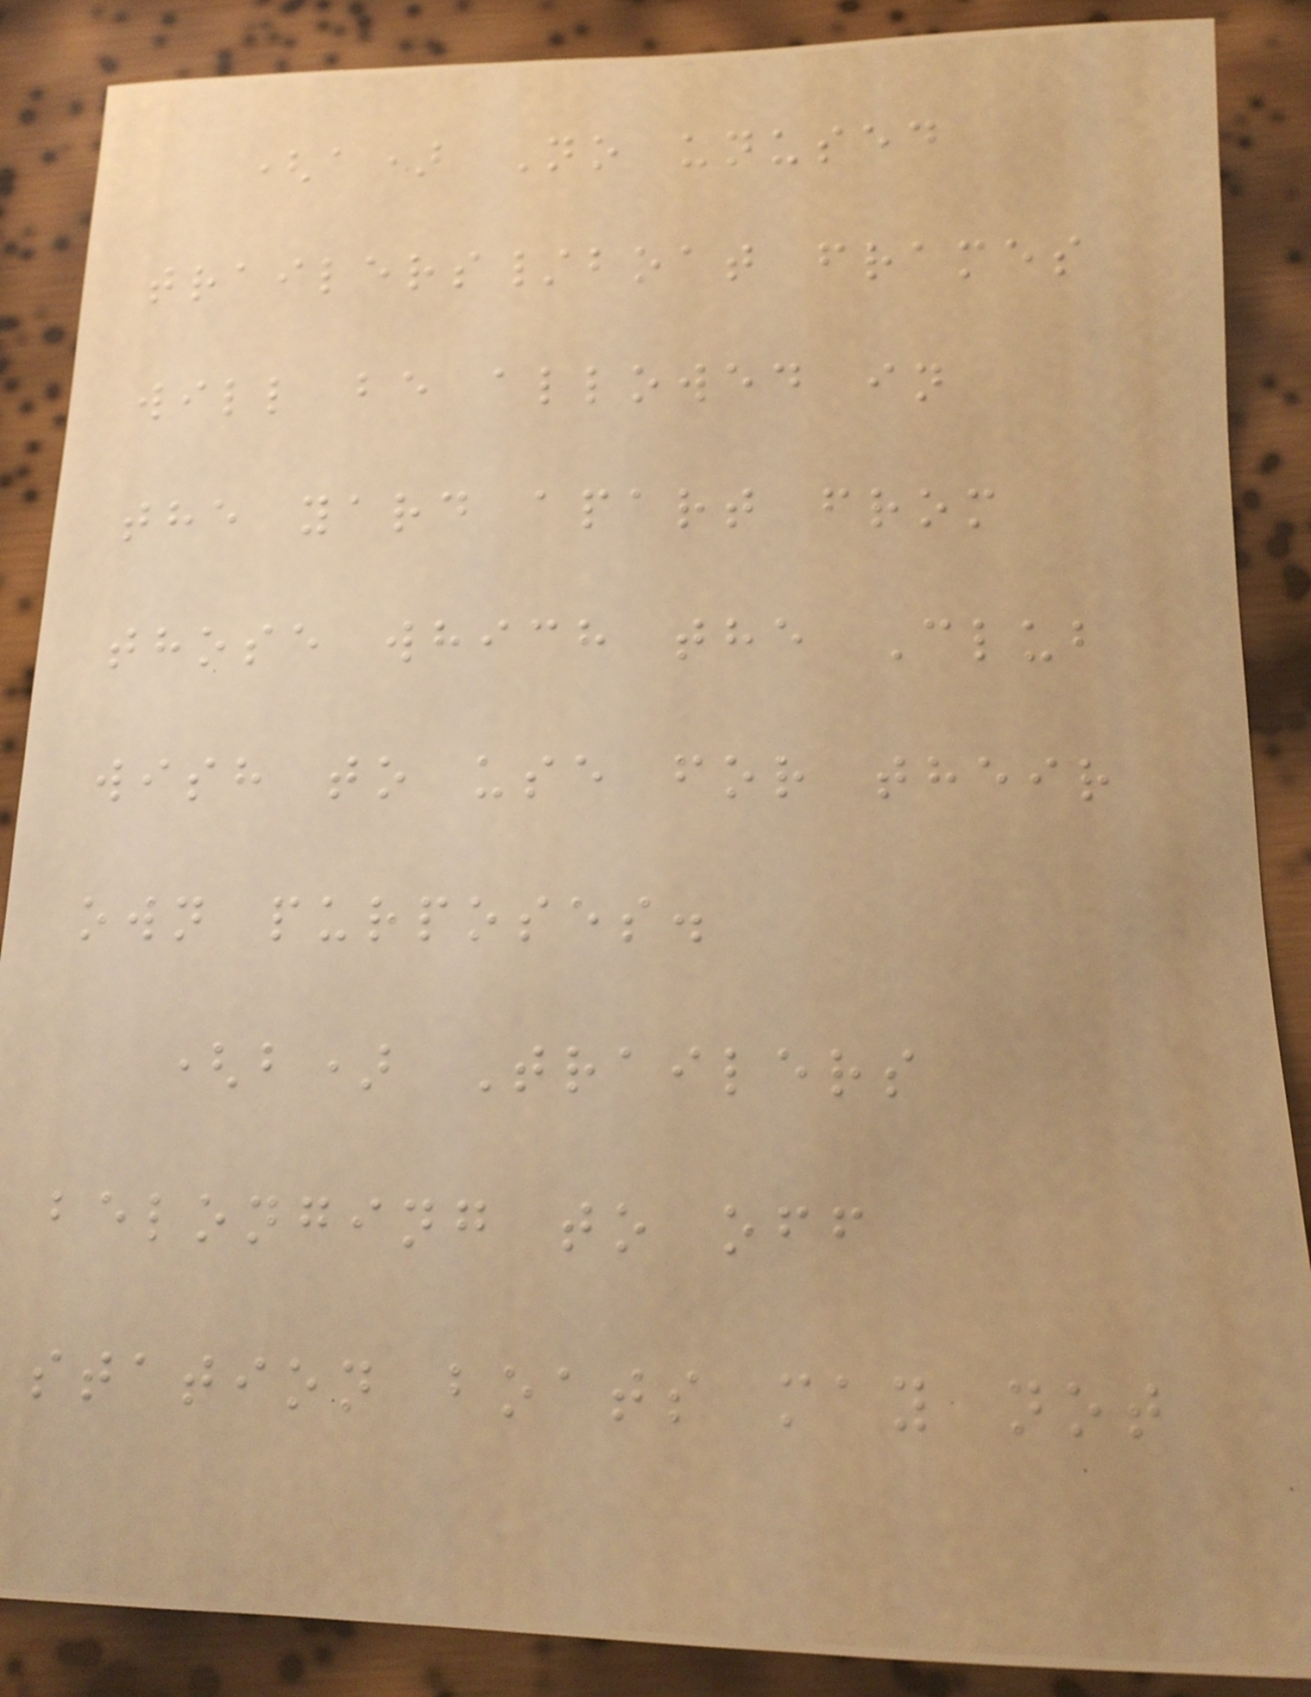(a) No unused
trailers/boat frames
will be allowed in
the yard apart from
those which the Club
wish to use for their
own purposes.
(b) Trailers
belonging to off
station boats may not
